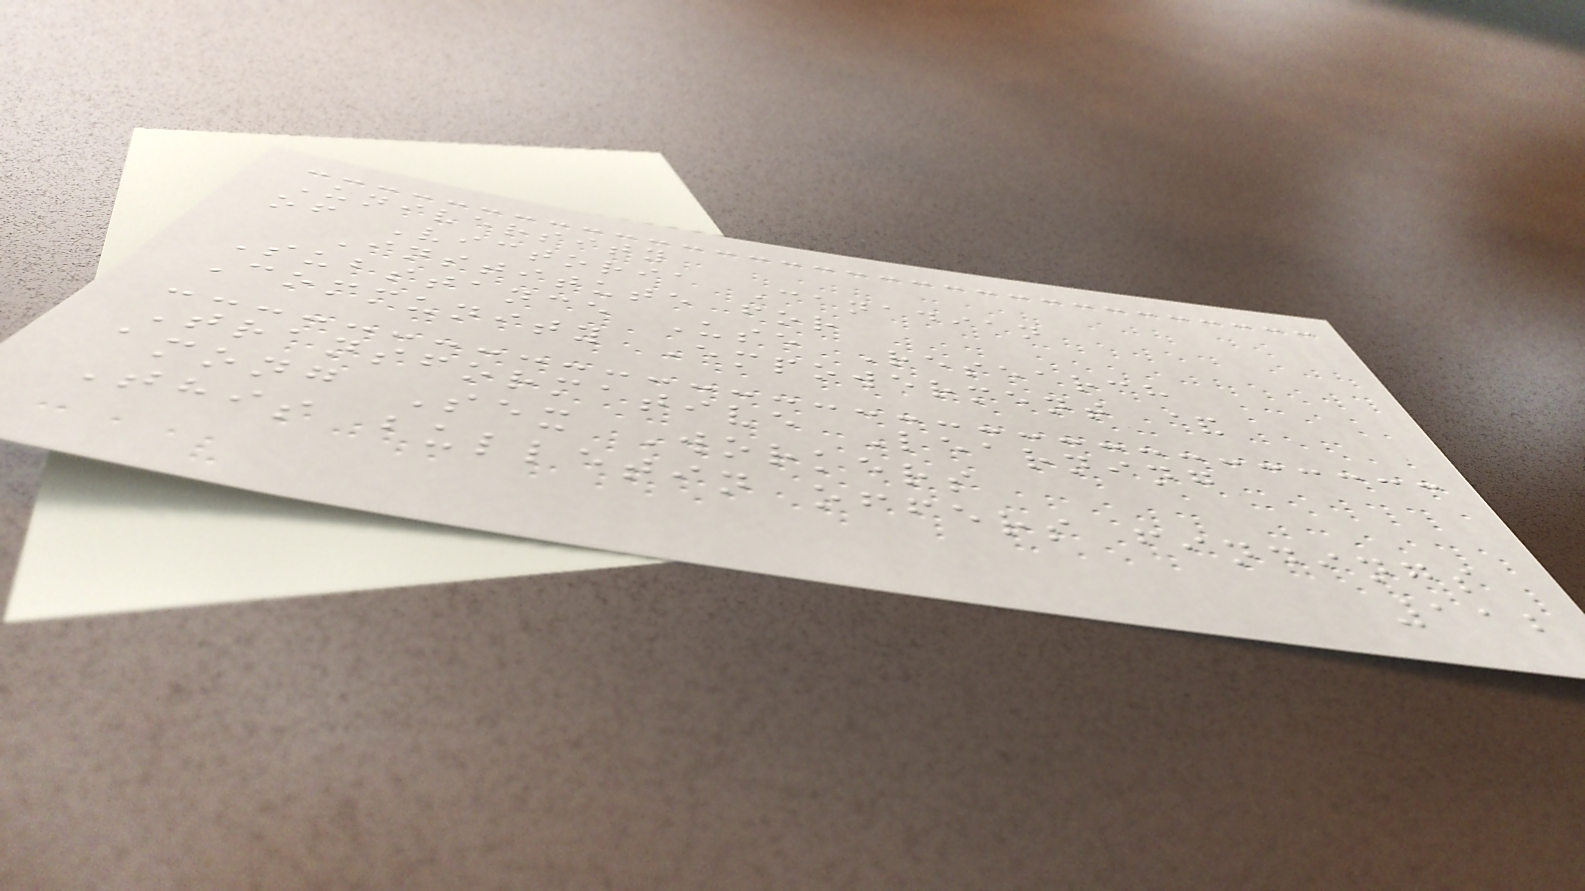University
of Victoria Canadian
Institute for
Substance Use Research
Community Empowerment &
Transformative Learning
among Sex Workers
This bulletin offers findings
112
